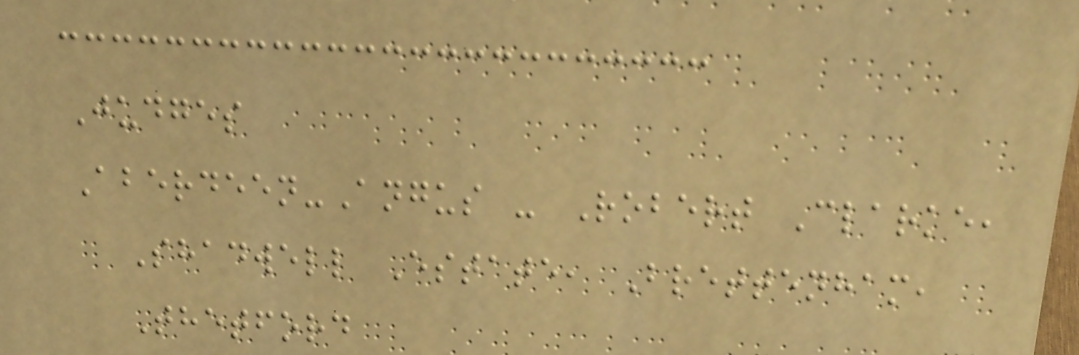Judges
Aberdeen-Angus - Robert Clarke,
Shadwell Estate, Brettenham,
Thetford
